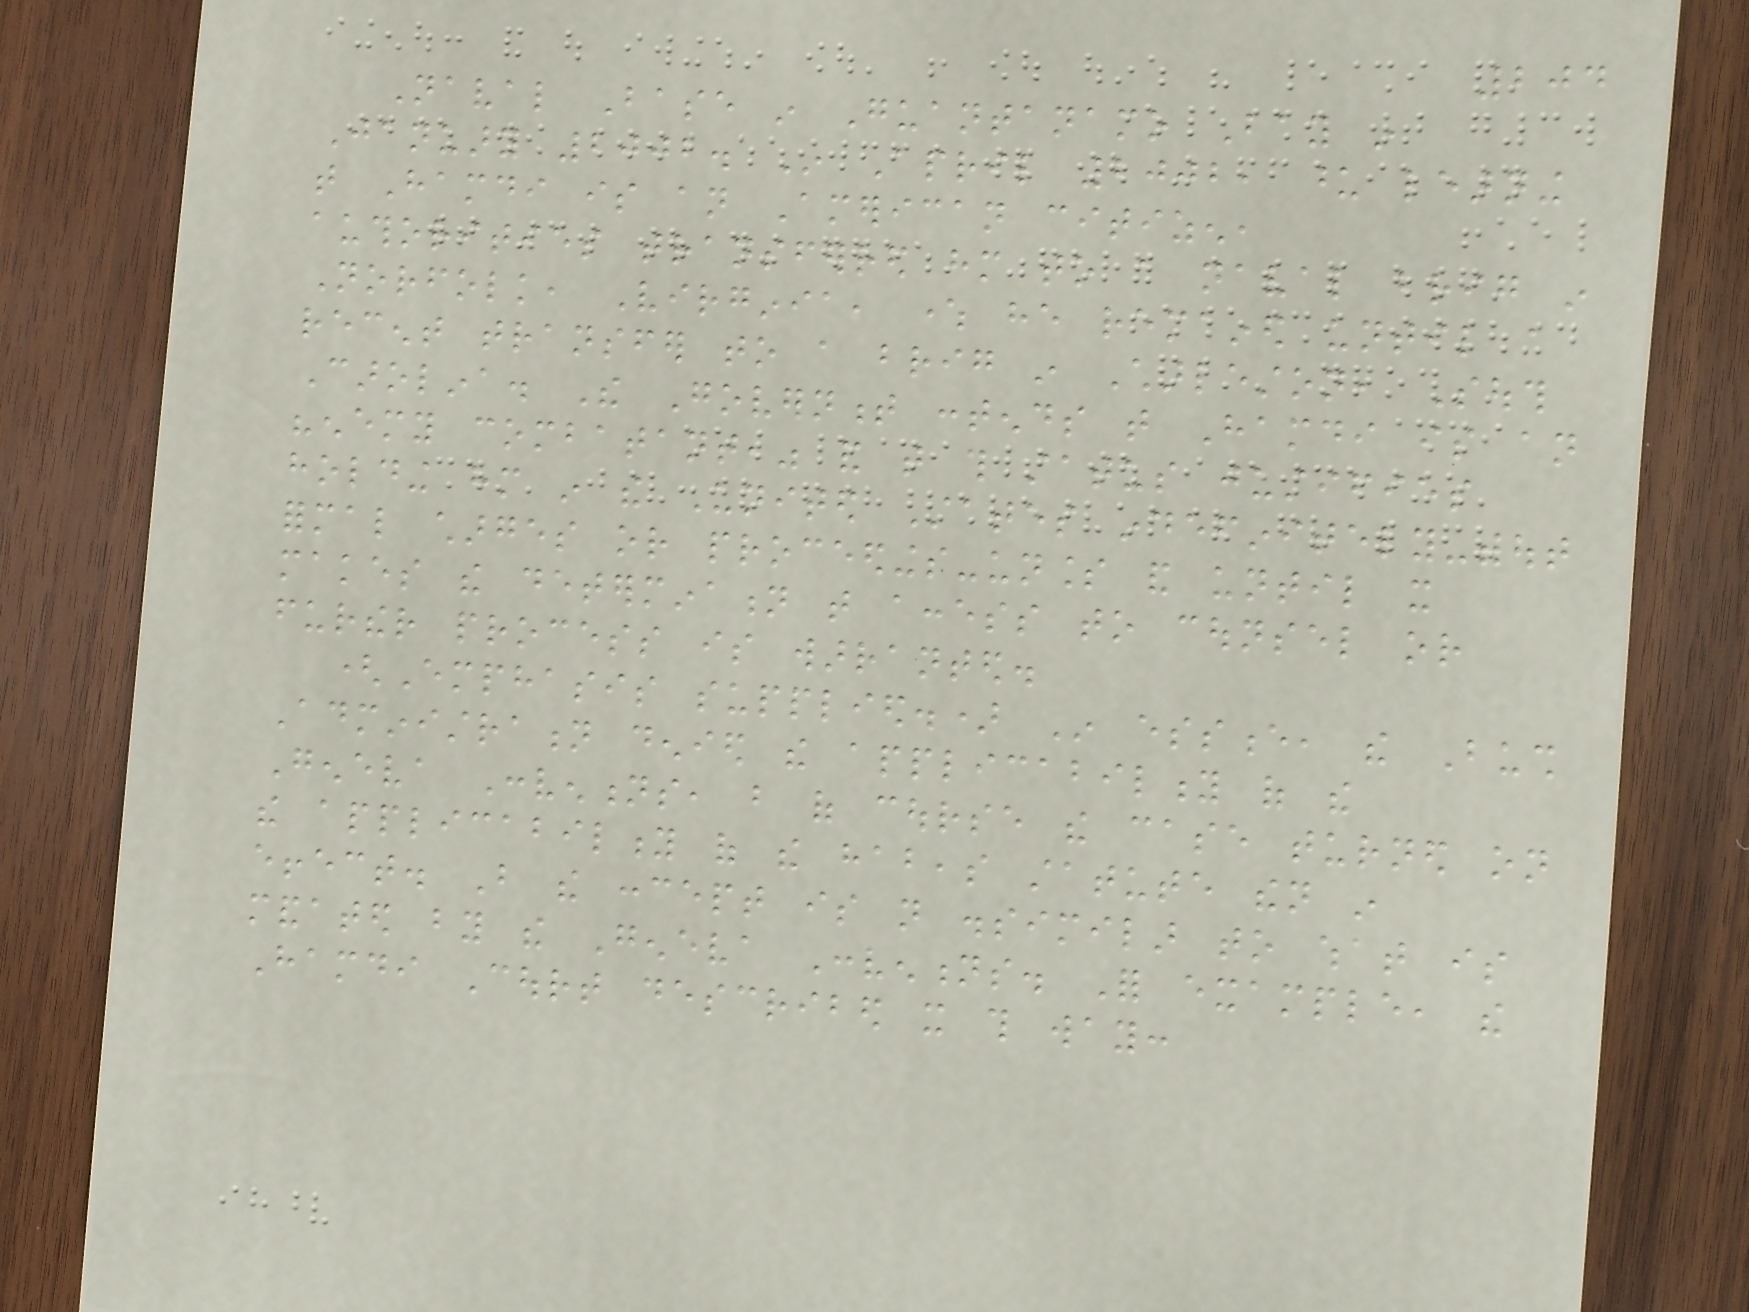204
Naval Base in Guantanamo Bay in
January 2002. In April 2002, upon learning
that Hamdi is an American citizen,
authorities transferred him to a naval brig in
Norfolk, Virginia, where he remained until a
recent transfer to a brig in Charleston, South
Carolina. The Government contends that Hamdi is an
"enemy combatant," and that this status justifies
holding him in the United States indefinitely-without
formal charges or proceedings-unless and until it
makes the determination that access to counsel or
further process is warranted.
(Emphasis supplied.) In essence, the Bush
Administration denied the applicability of the
Geneva Conventions, but of course the case turned on
the applicability of the habeas statute then in
effect. But the concept is not dissimilar to what is
mandated by the Geneva Conventions. For example, the
Hamdi Court described it this way:
